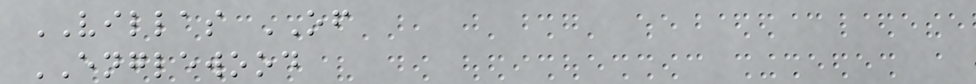VILLAS OF
ENGLEWOOD
